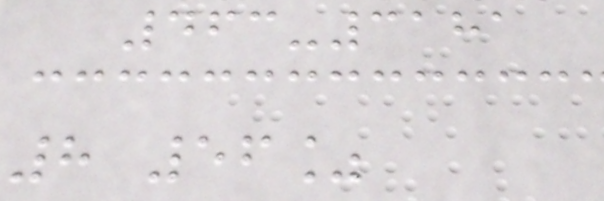463-3181
8 56%
